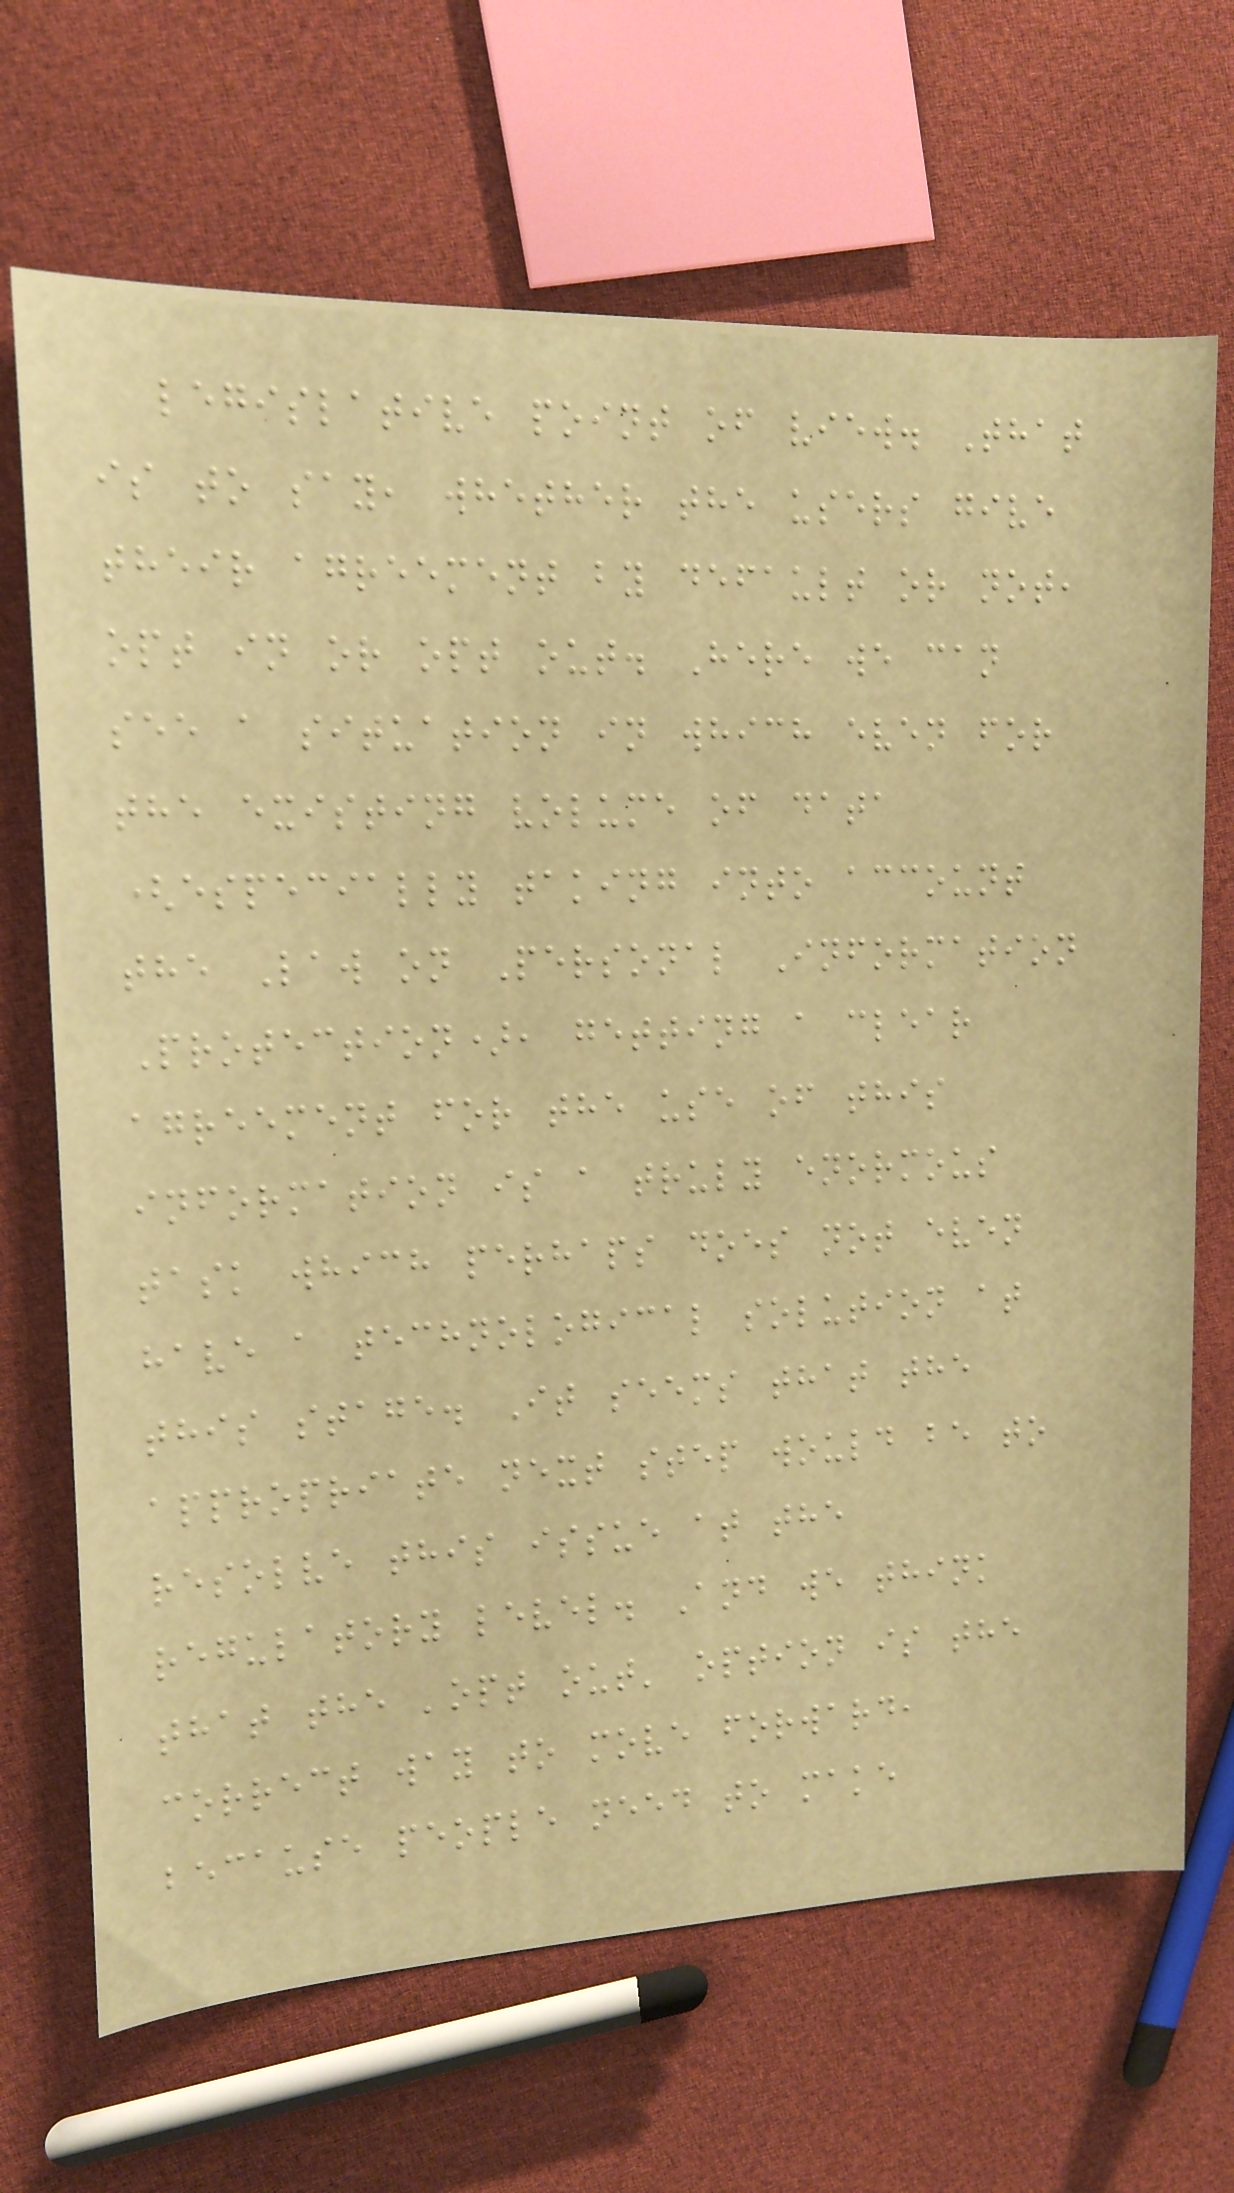legislative point of view. That
is to say, whether the users give
their agreement by default or not,
opt in or opt out. Here we can
see a situation in which even for
the existing volume of data
(especially taking into account
the Law on Personal Information
Protection), getting a clear
agreement for the use of this
information is a truly enormous
task which perhaps does not even
have a technological solution at
this stage. It seems that the
appropriate next step would be to
resolve this issue at the
regulatory level. And we think
that the 'opt out' option is the
correct way to move forward,
because people need to make
